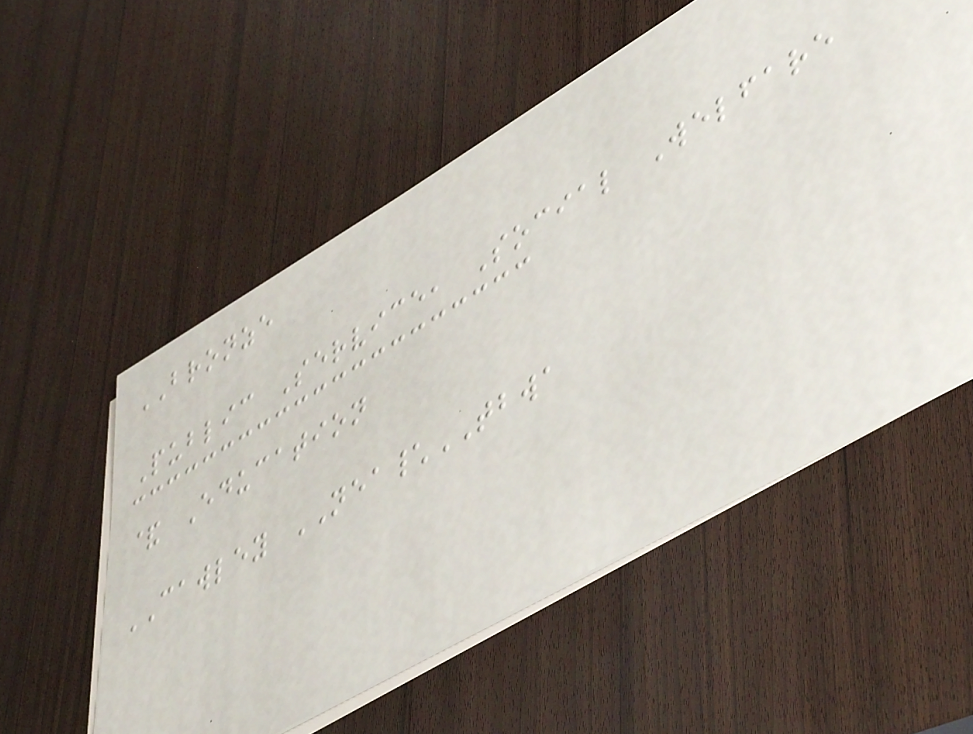BRONZE
Public Service, Social Welfare
& Education
CAWLEY NEA\TBWA
